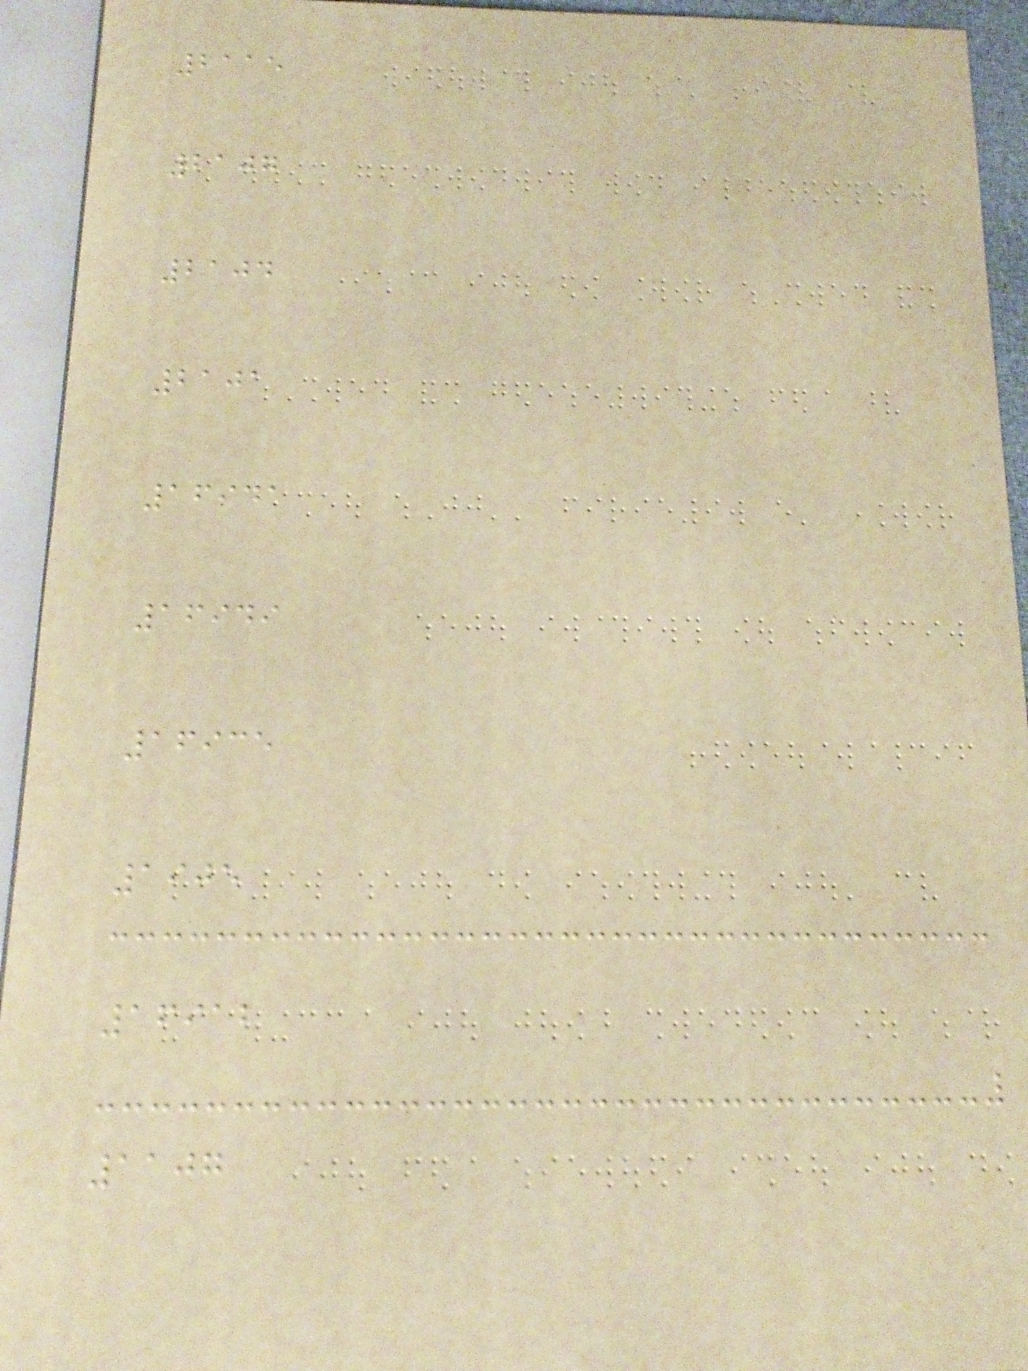2115
2107
2104
2101
16941
16949
16935
1905
16912
1107
